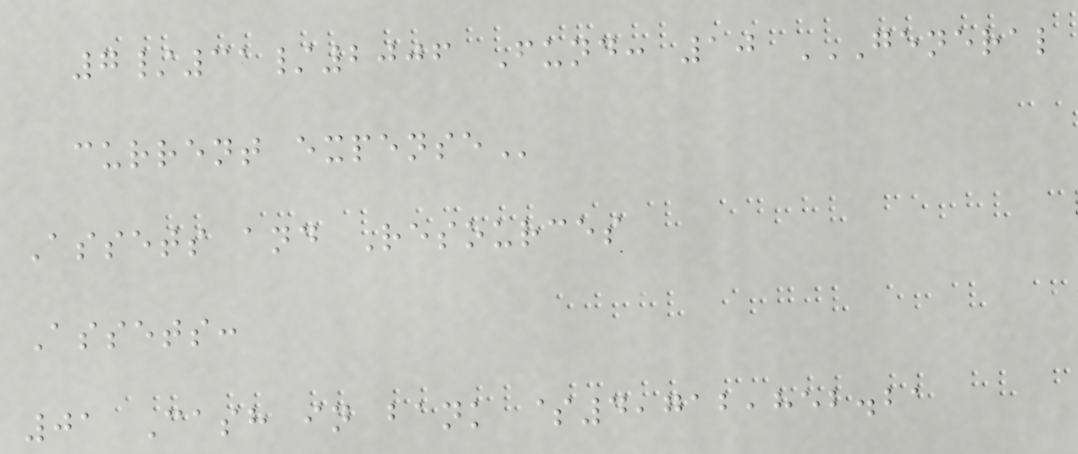7/31/2006 Fund: 10 GENERAL
CURRENT EXPENSE
Assets and Resources
Assets:
01 Cash in bank $4,712,852.21
